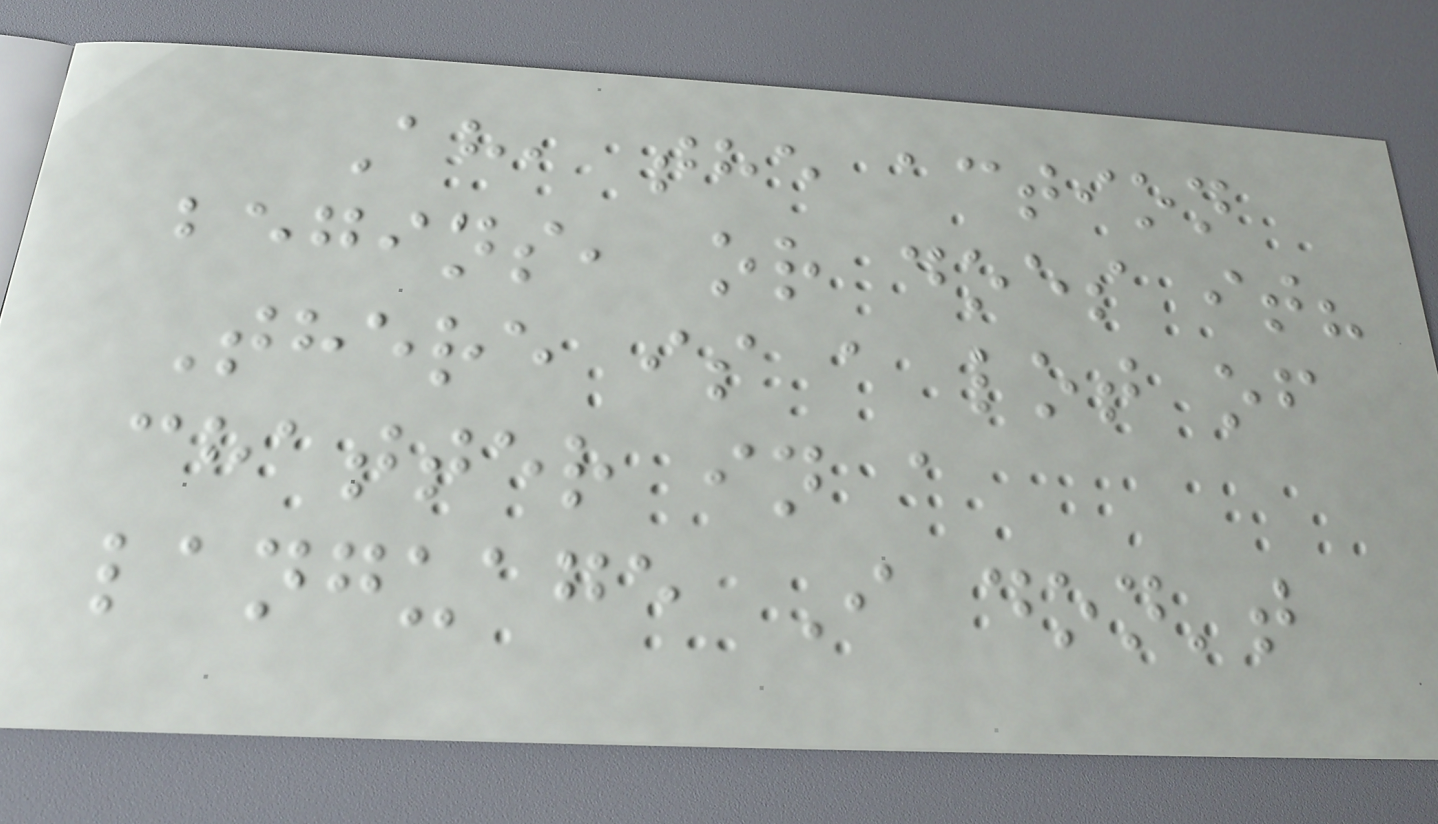Ah, the action
begins, or does it?
There is a lot of
chatter in a
language I don't
